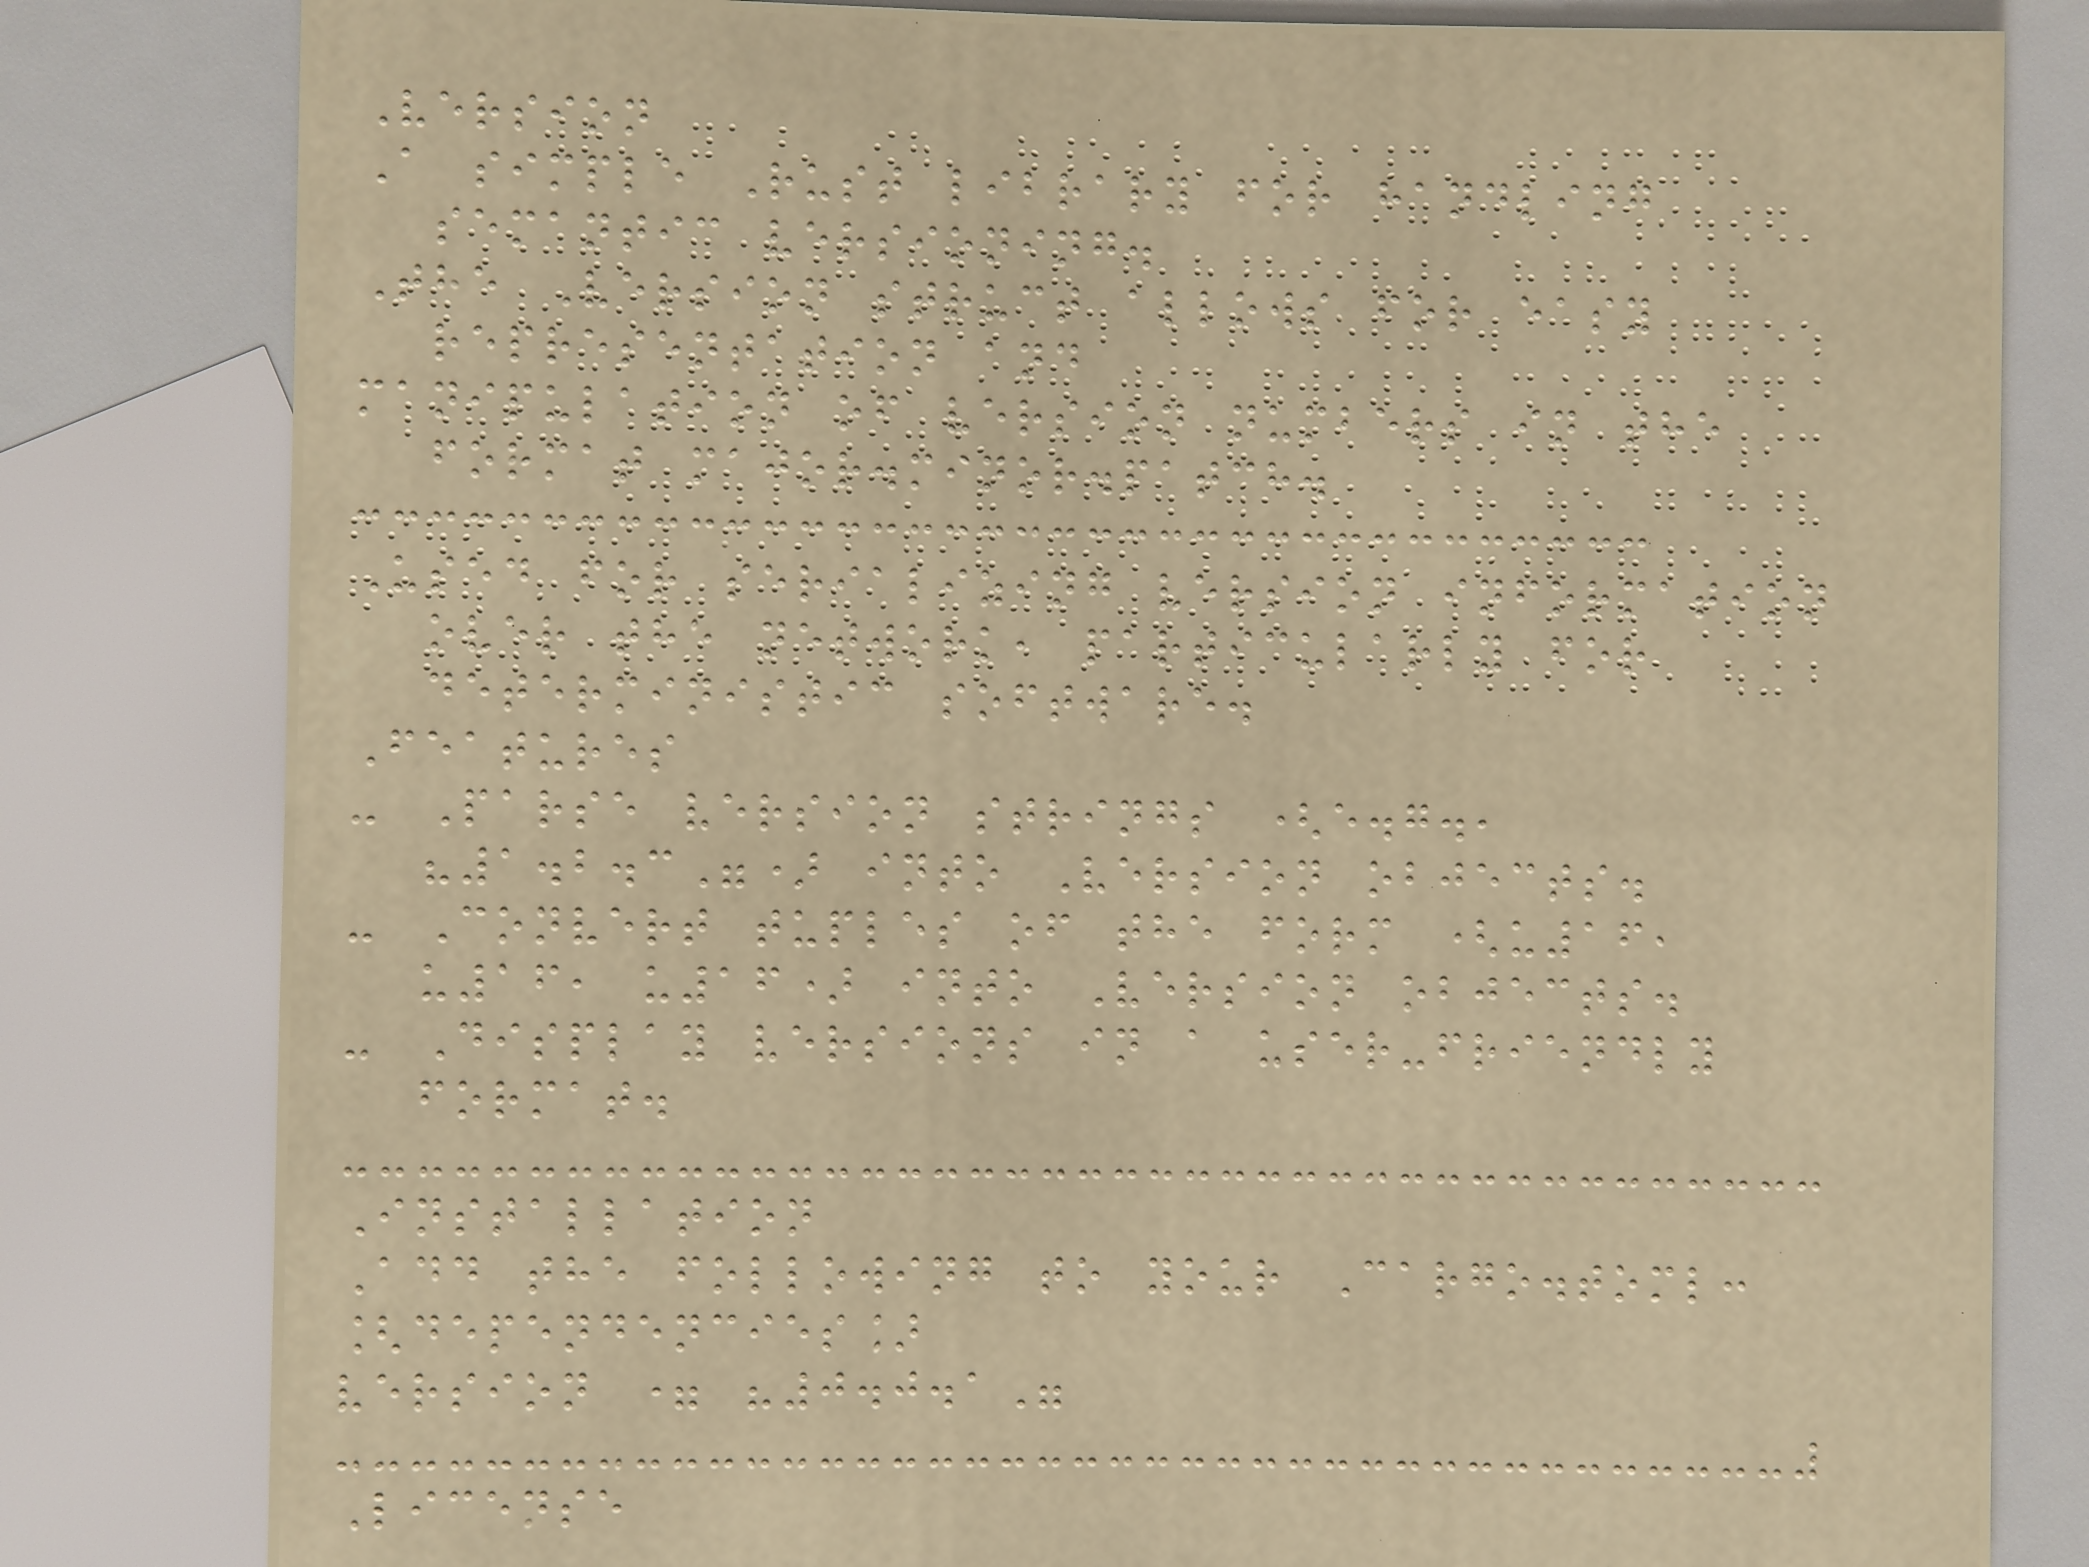Version
A simple Rust library for handling
semantic versioning.
The Version struct allows for easy
representation and
manipulation of version numbers in the
format major.minor.patch.
Used for serializing version information
over the network, particularly for
deterministic software.
Features
- Parse version strings (e.g.,
"1.2.3") into Version objects.
- Convert tuples of the form (u16,
u16, u16) into Version objects.
- Display versions in a user-friendly
format.
Installation
Add the following to your Cargo.toml:
[dependencies]
version = "0.0.1"
License
